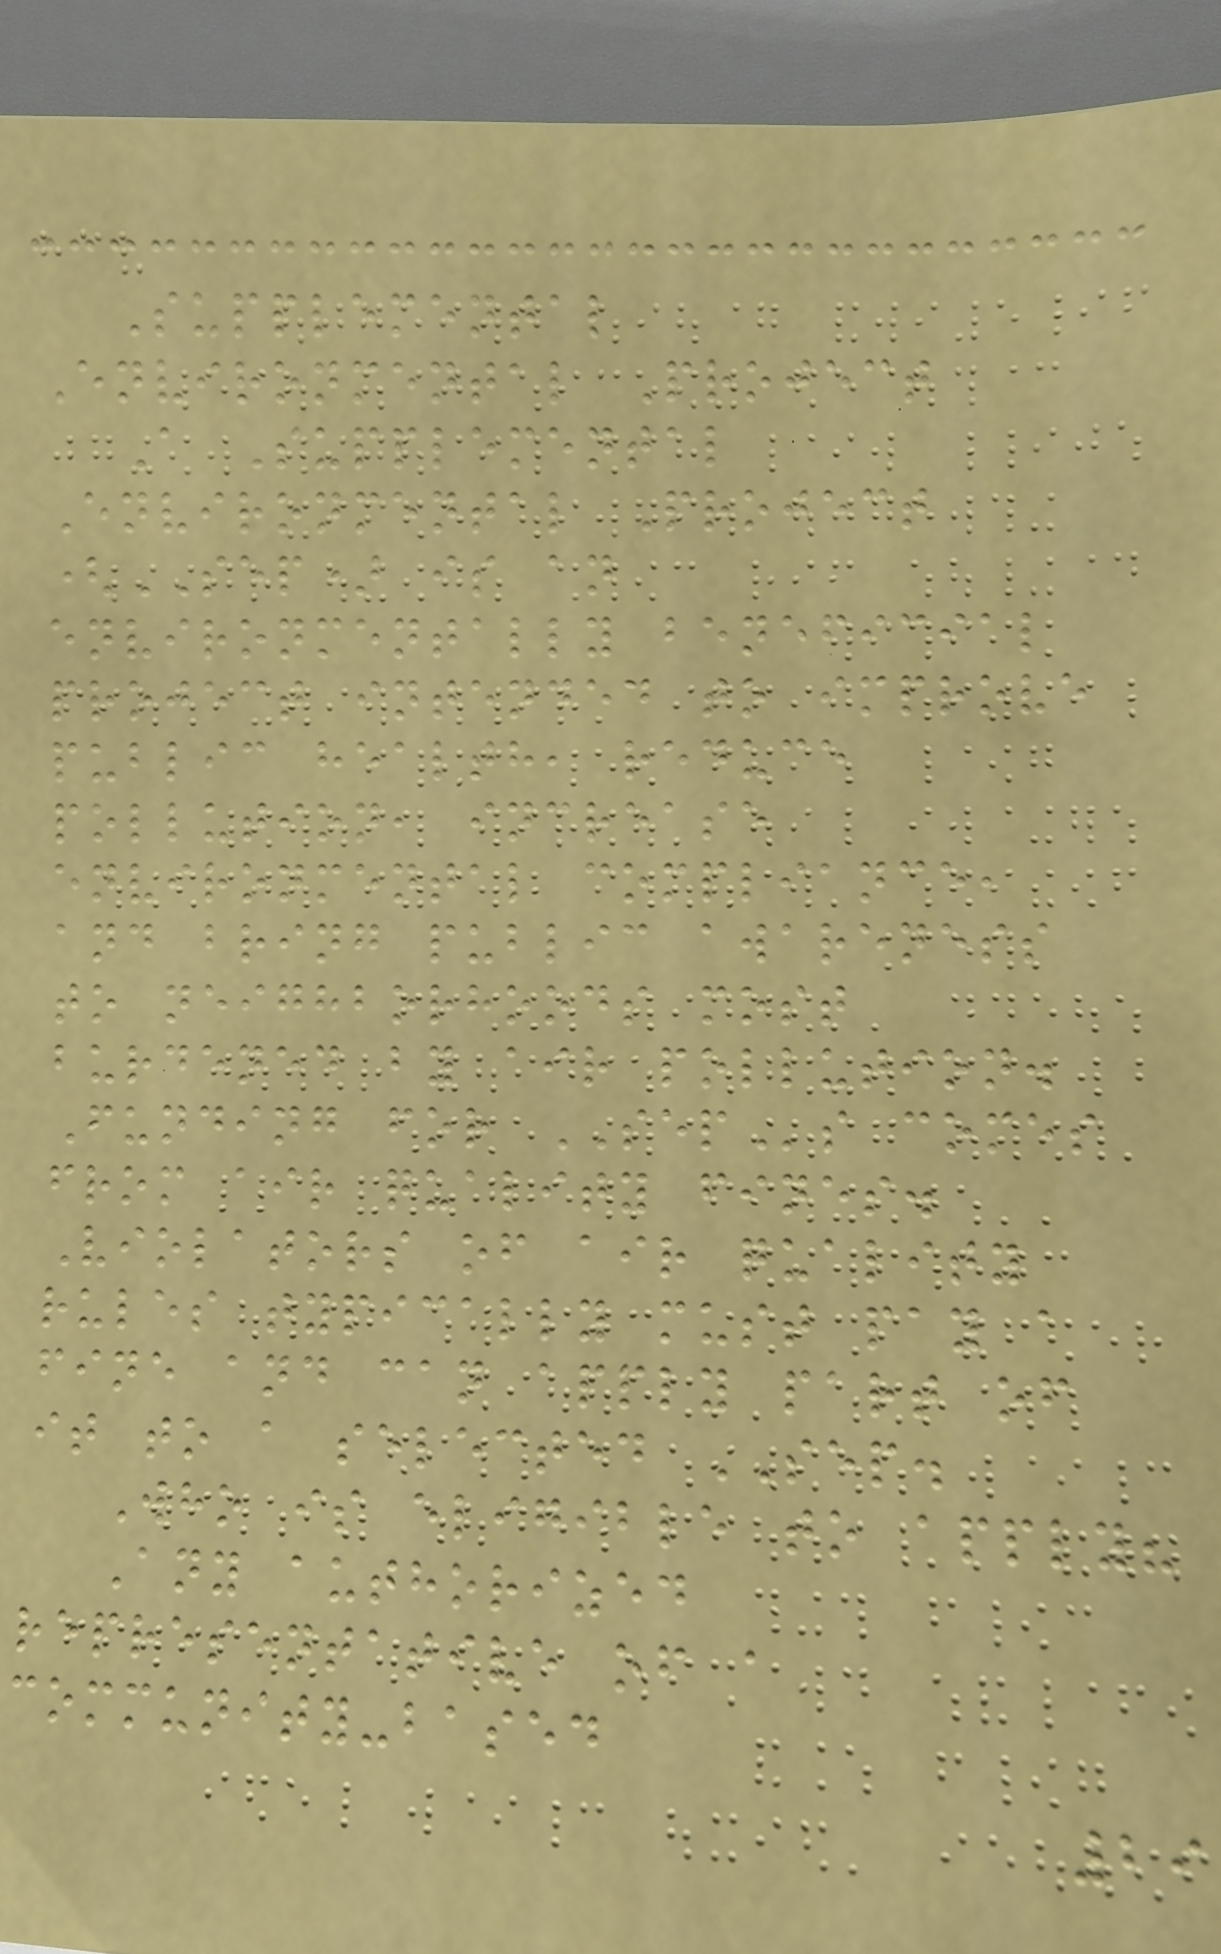Supplemental
Environmental Project
A Supplemental
Environmental Project
(SEP) is an
environmentally beneficial
project intended to improve
public health, reduce
pollution, increase
environmental compliance,
and bring public awareness
to neighborhoods most
burdened by air pollution.
Funding for SEPs comes
from air quality fines.
Violators of air quality
rules typically must pay a
fine and can apply part of
it to a selected SEP.
Who is eligible to apply?
Any authorized
representative of a
community-based
29
